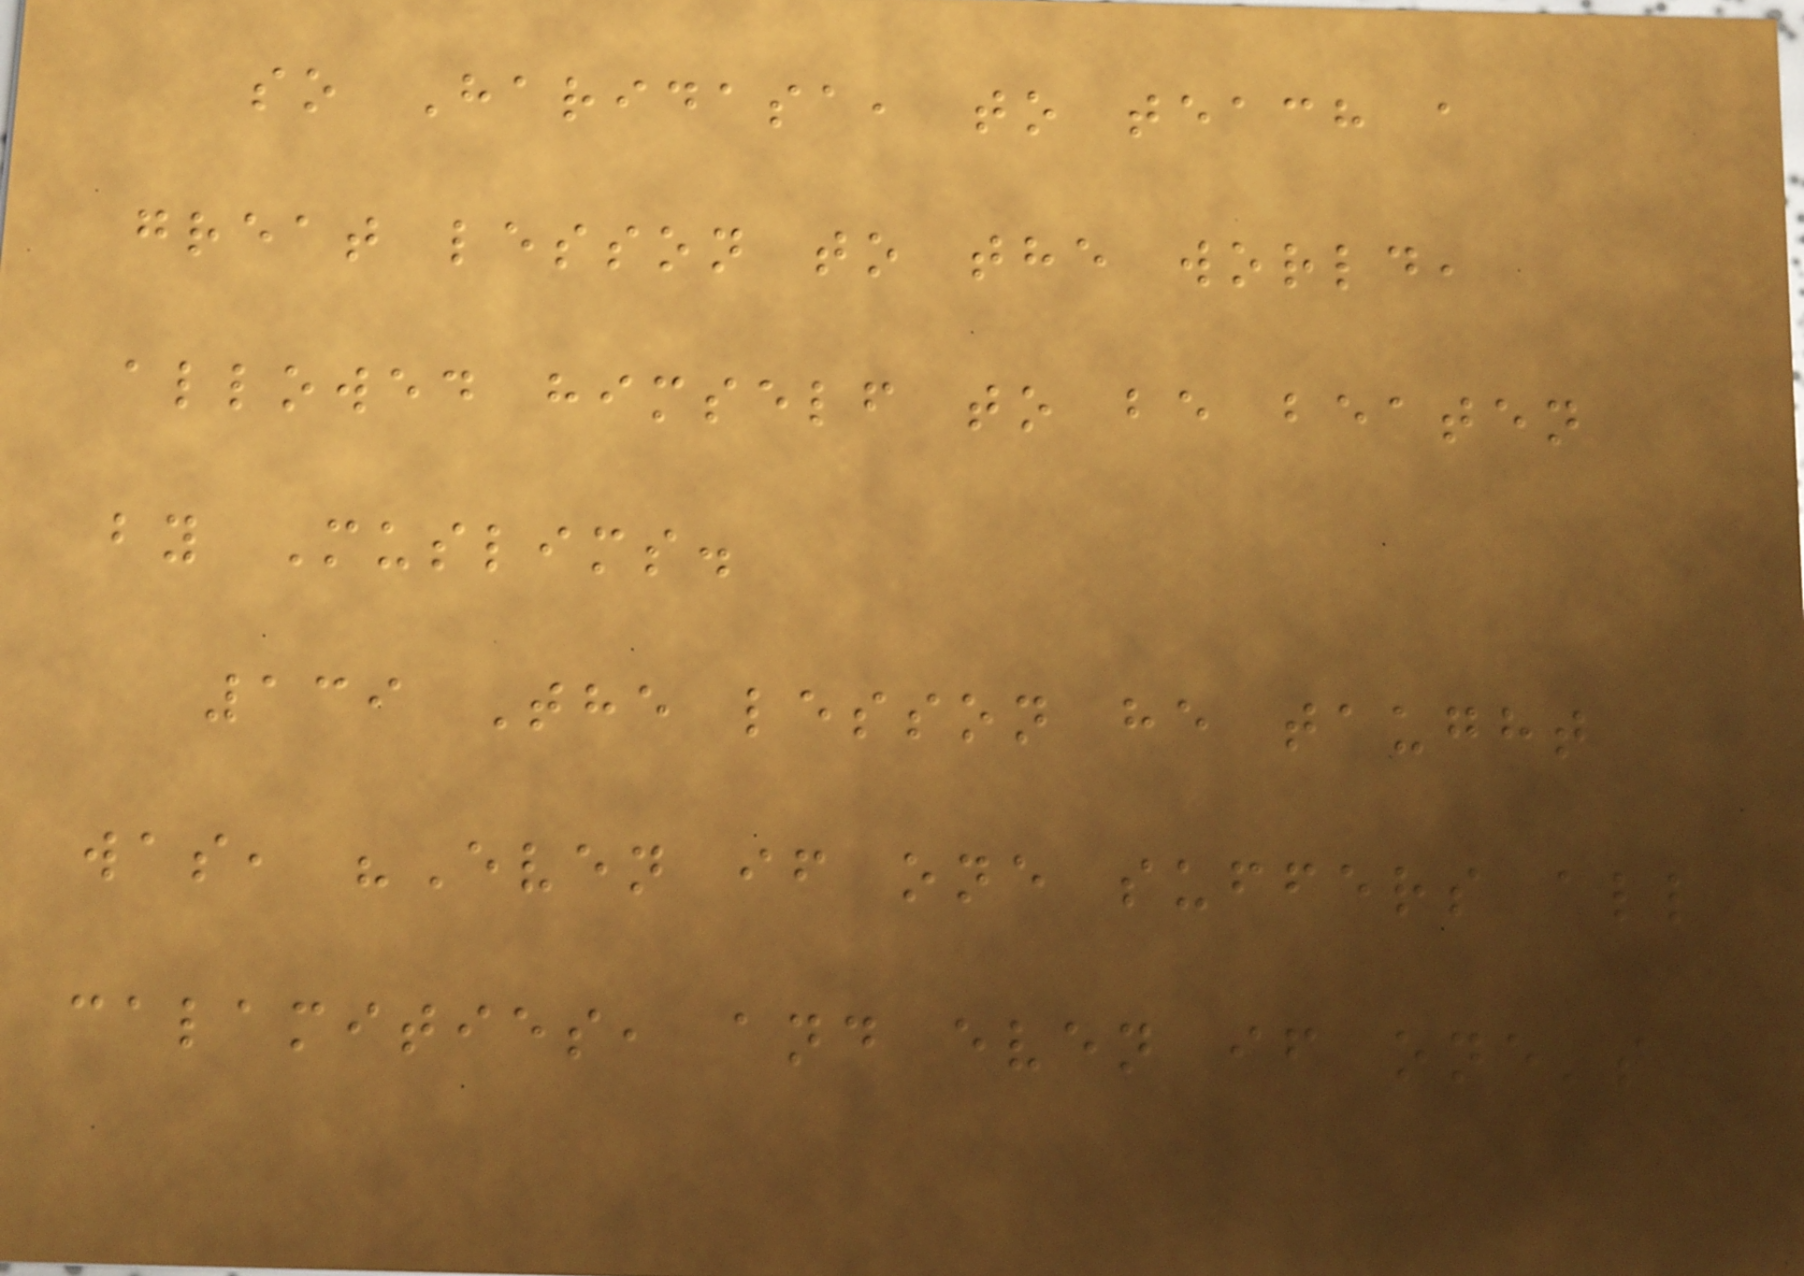so Haridasa, to teach a
great lesson to the world,
allowed himself to be beaten
by Muslims.
139 The lesson he taught
was, "Even if one suffers all
calamities, and even if one's
